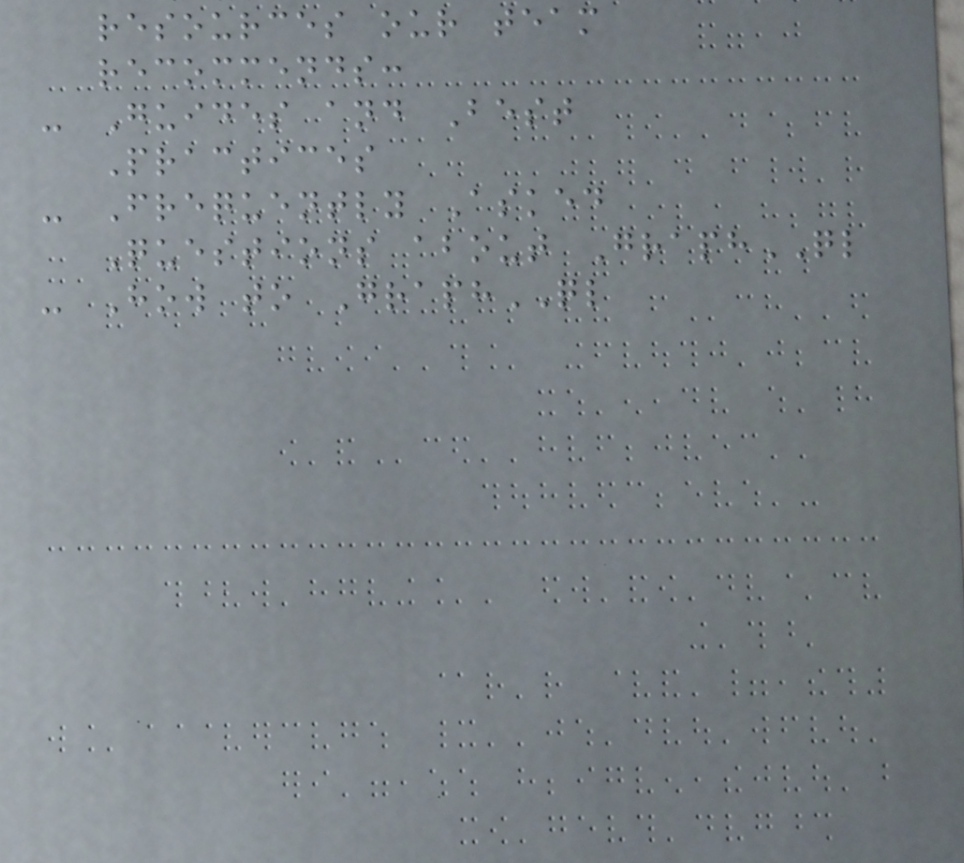resources our team
recommends:
- Guides and Best
Practices
- Frequently Asked
Questions about GraphQL
- How to GraphQL
